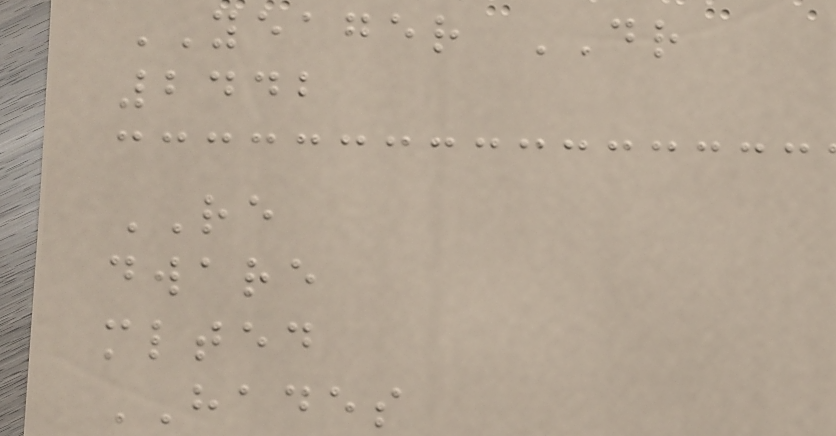YEAGER DR
2442
RE
dware
mlted
HADES
